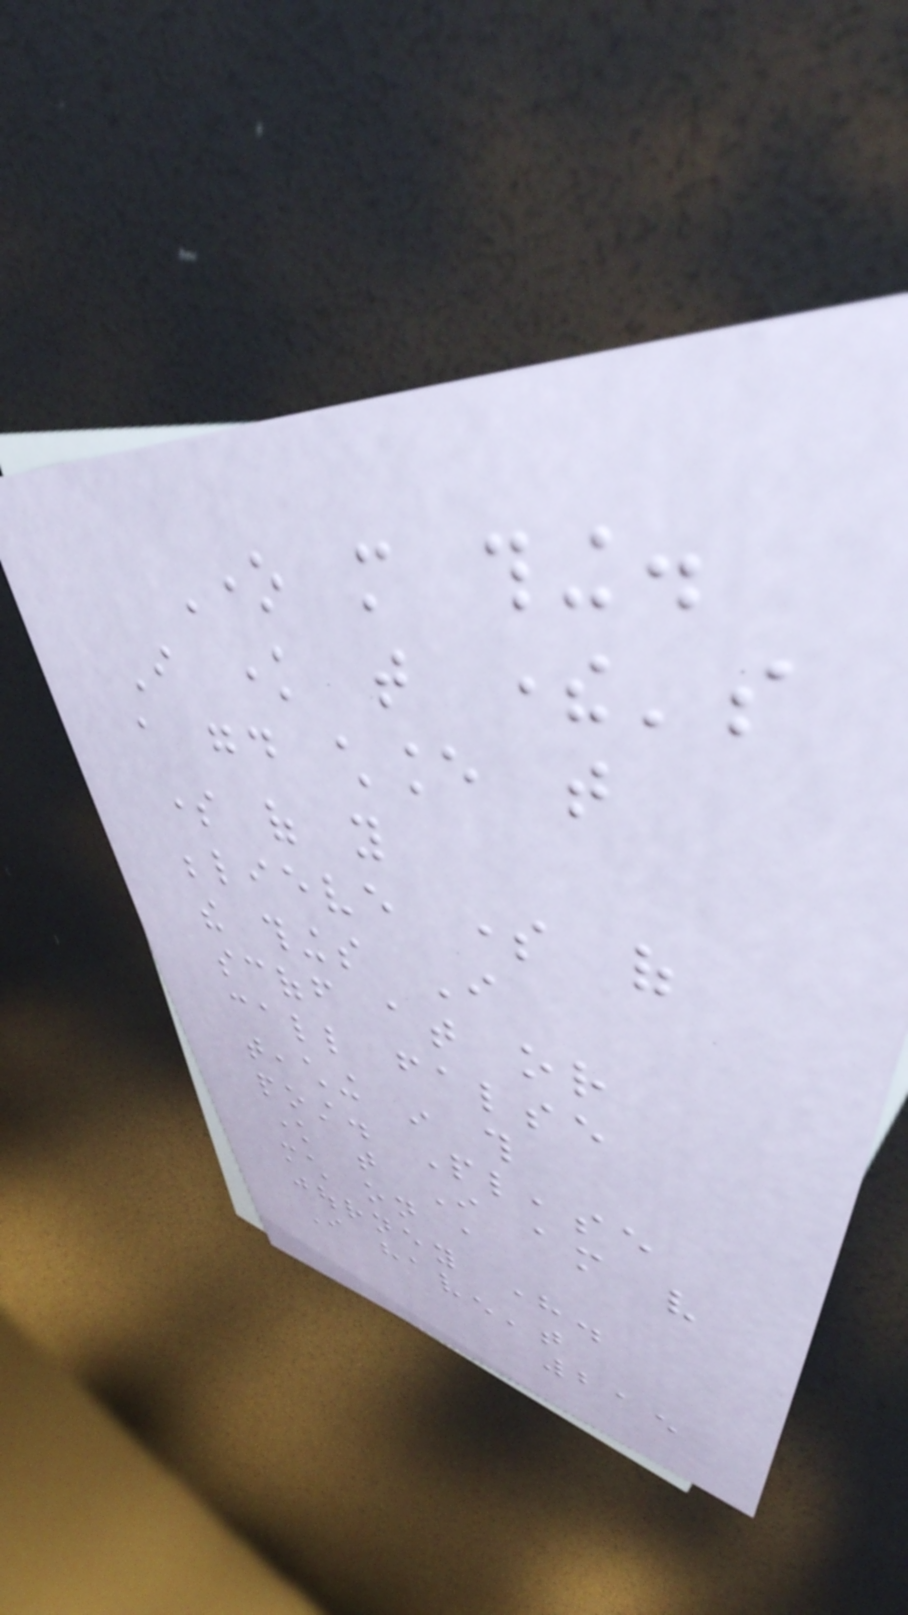One more thing.
I know that there's
a good chance that
some of you
believe some of
the things I
scoff at or
call false
teaching in this
post. Please
know that I am very
much on a
journey here.
I haven't
215
